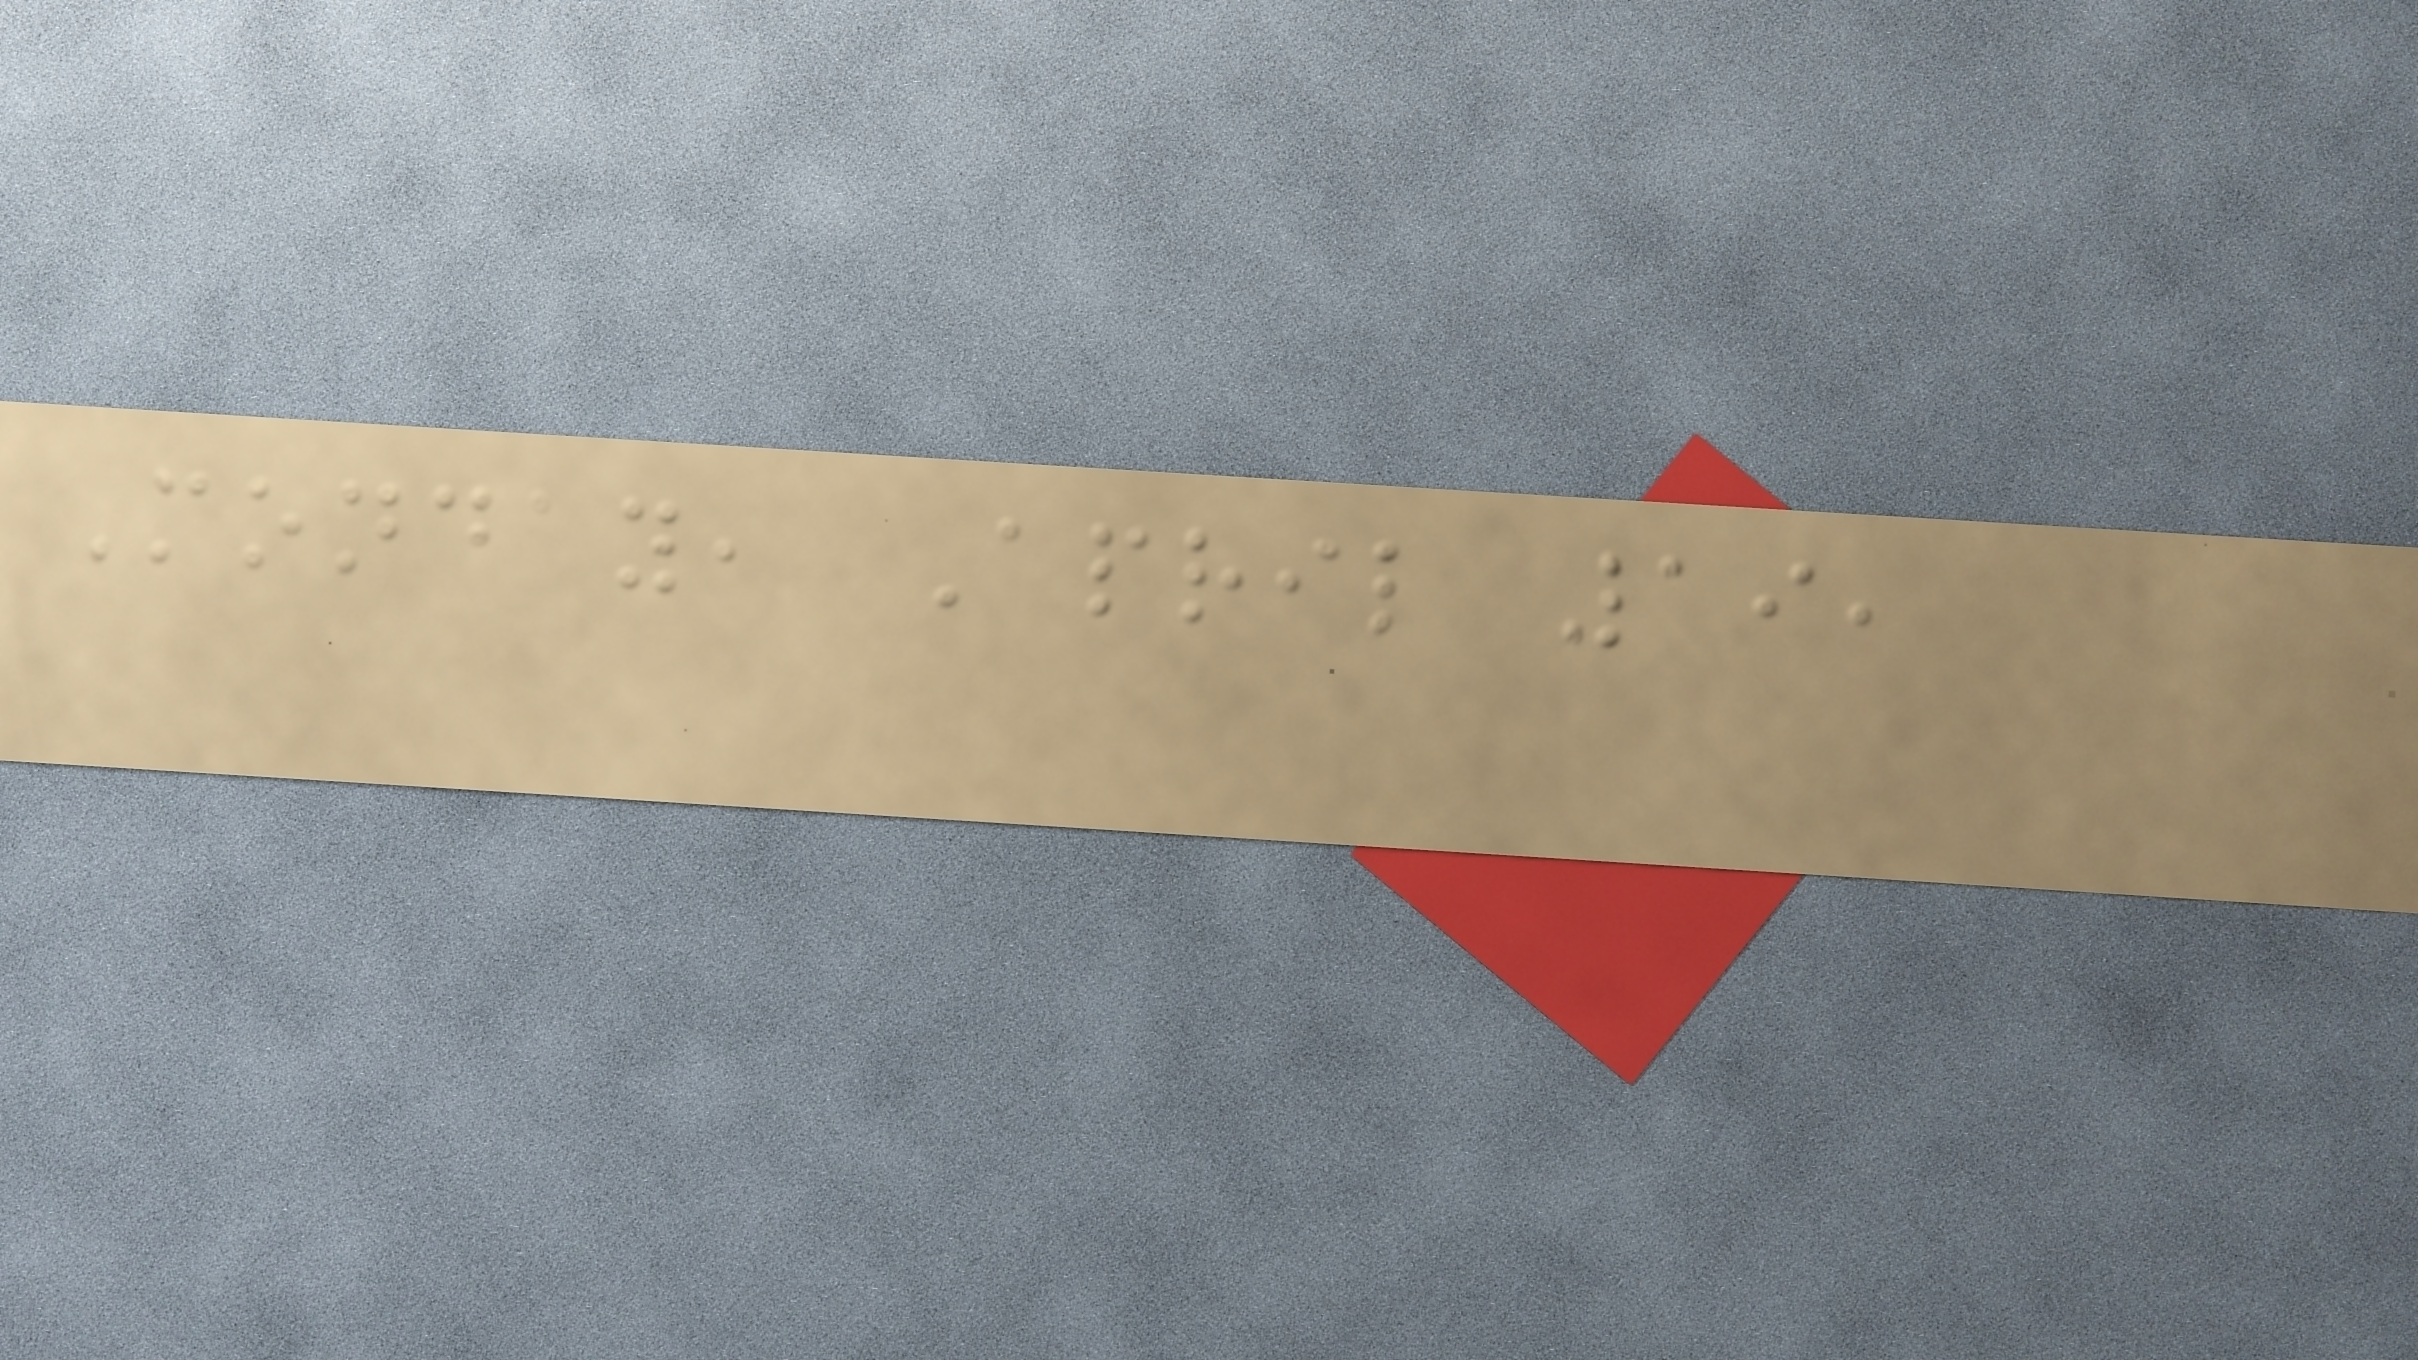Monday, April 19,
